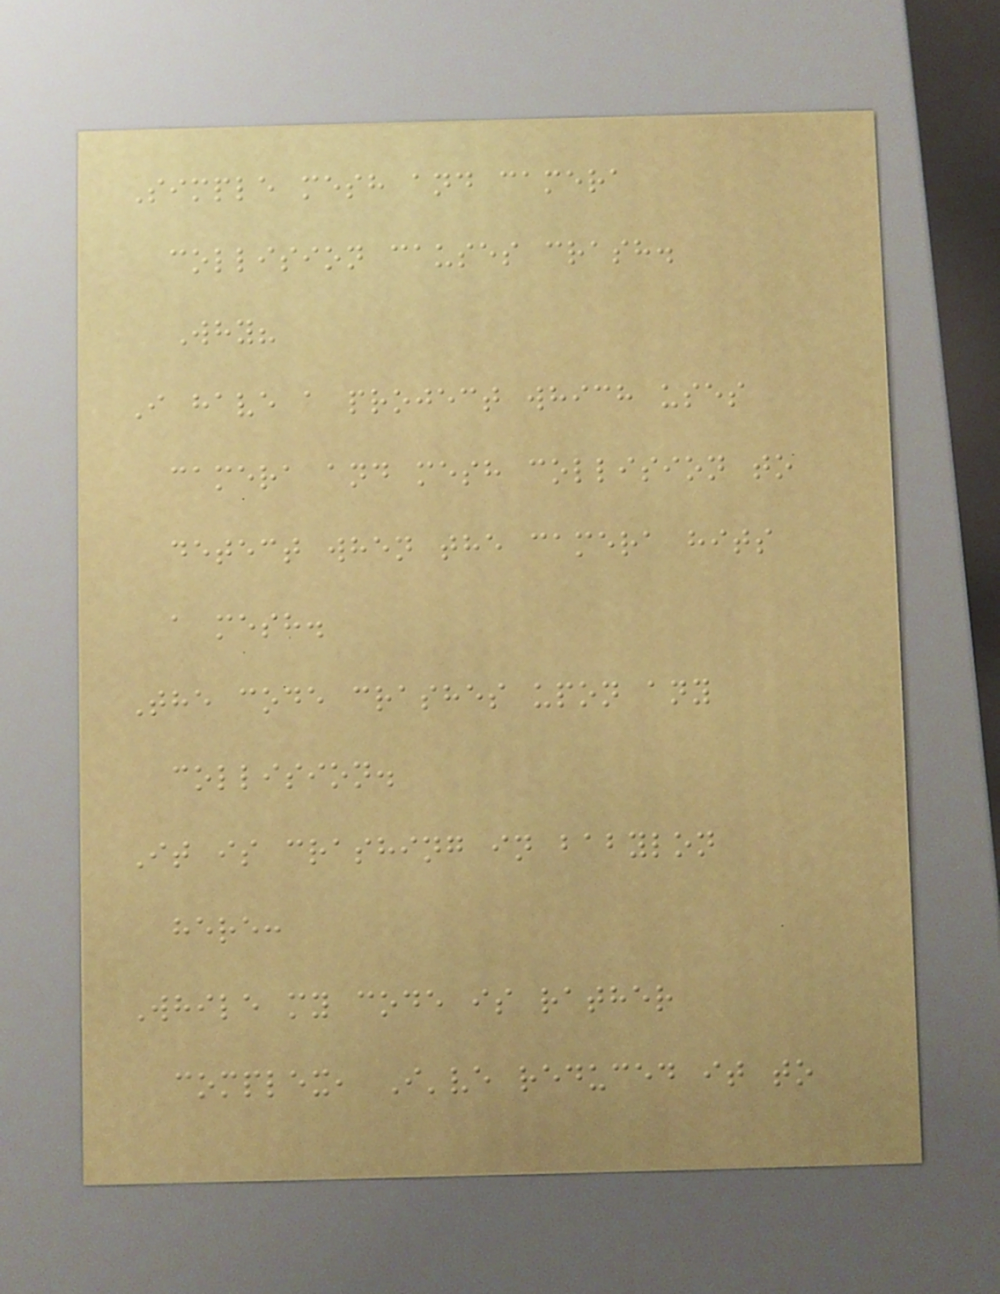Simple mesh and camera
collision causes crash.
Why?
I have a project which uses
camera and mesh collision to
detect when the camera hits
a mesh.
The code crashes upon any
collision.
It is crashing in babylon
here:
While my code is rather
complex, I've reduced it to
